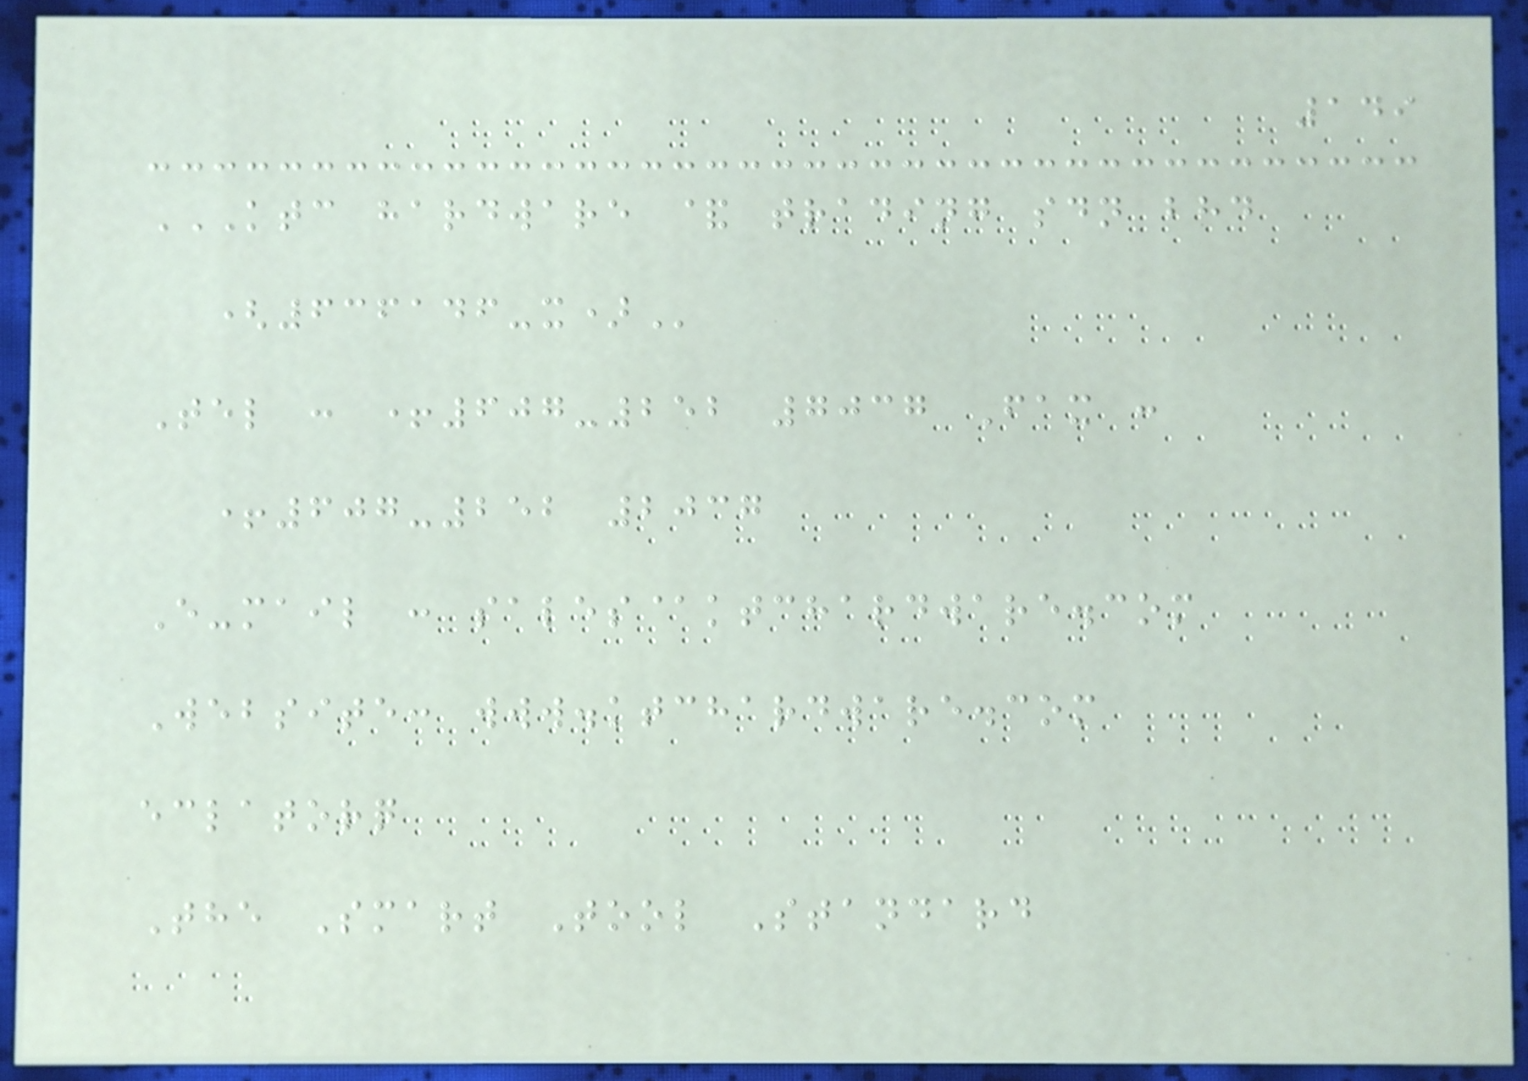149
KTC HARDWARE & TRADING SDN BHD
(636146-X)
Tel : +607-252 7037 Fax :
+607-252 2037
E-mail : sales@ktchardware.com
Website: www.ktchardware.com
eclatorq
The Smart Tool Standard
